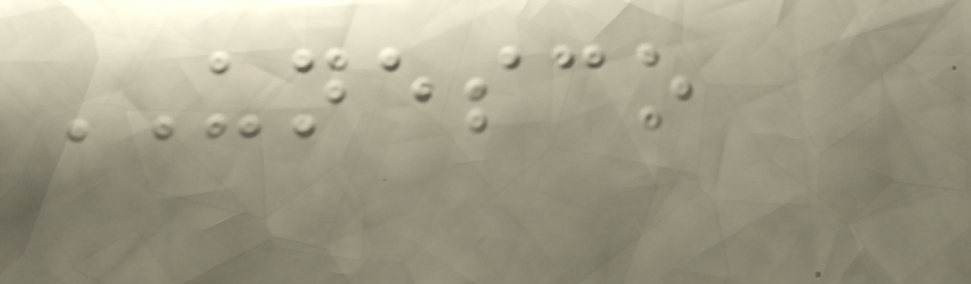UNESCO
